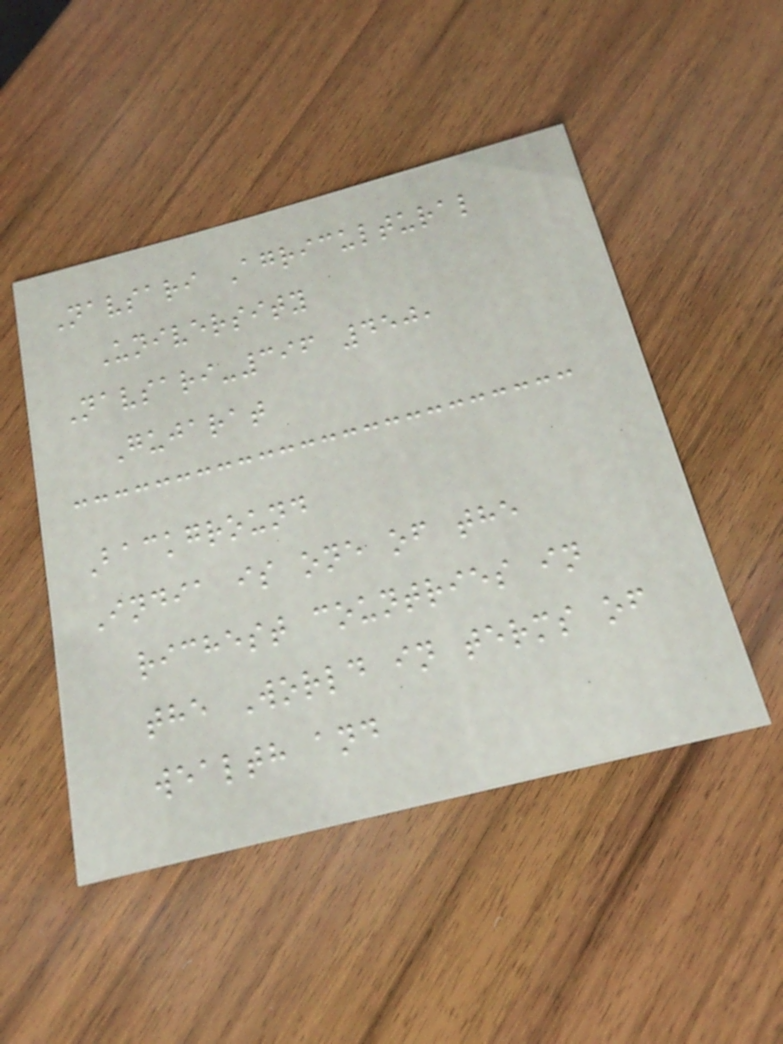Navsari Agricultural
University
Navsari-396 450,
Gujarat
Background
India is one of the
richest countries in
the World in terms of
wealth and
